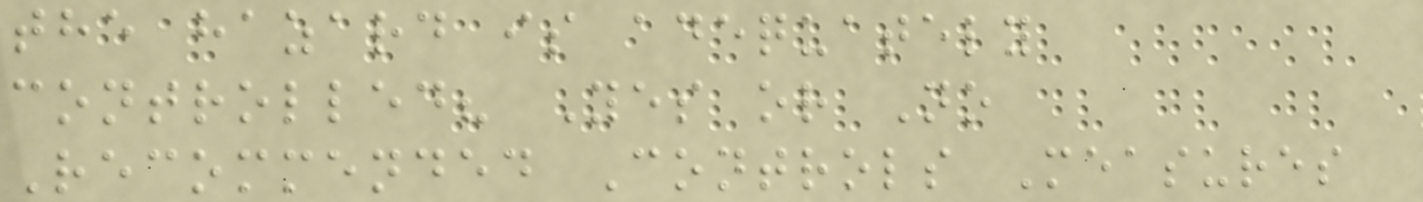the hazard is adequately
controlled? Yes or No
Recommended Controls Measures
